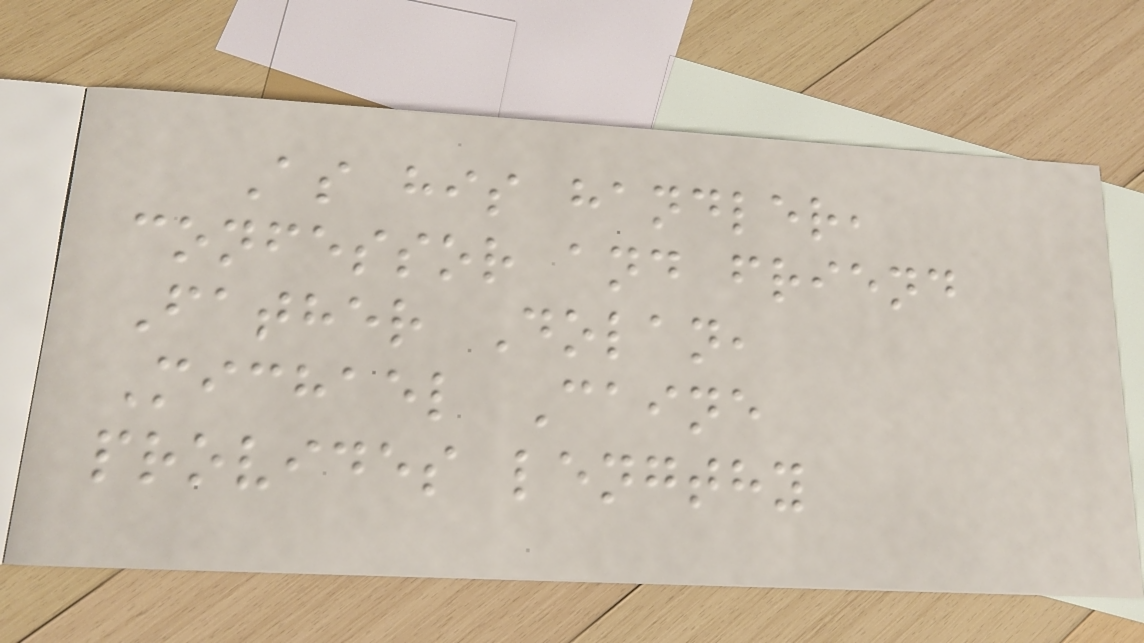As his handler,
confessor and friend
Father Dolan,
Michael Caine
provides lengthy
